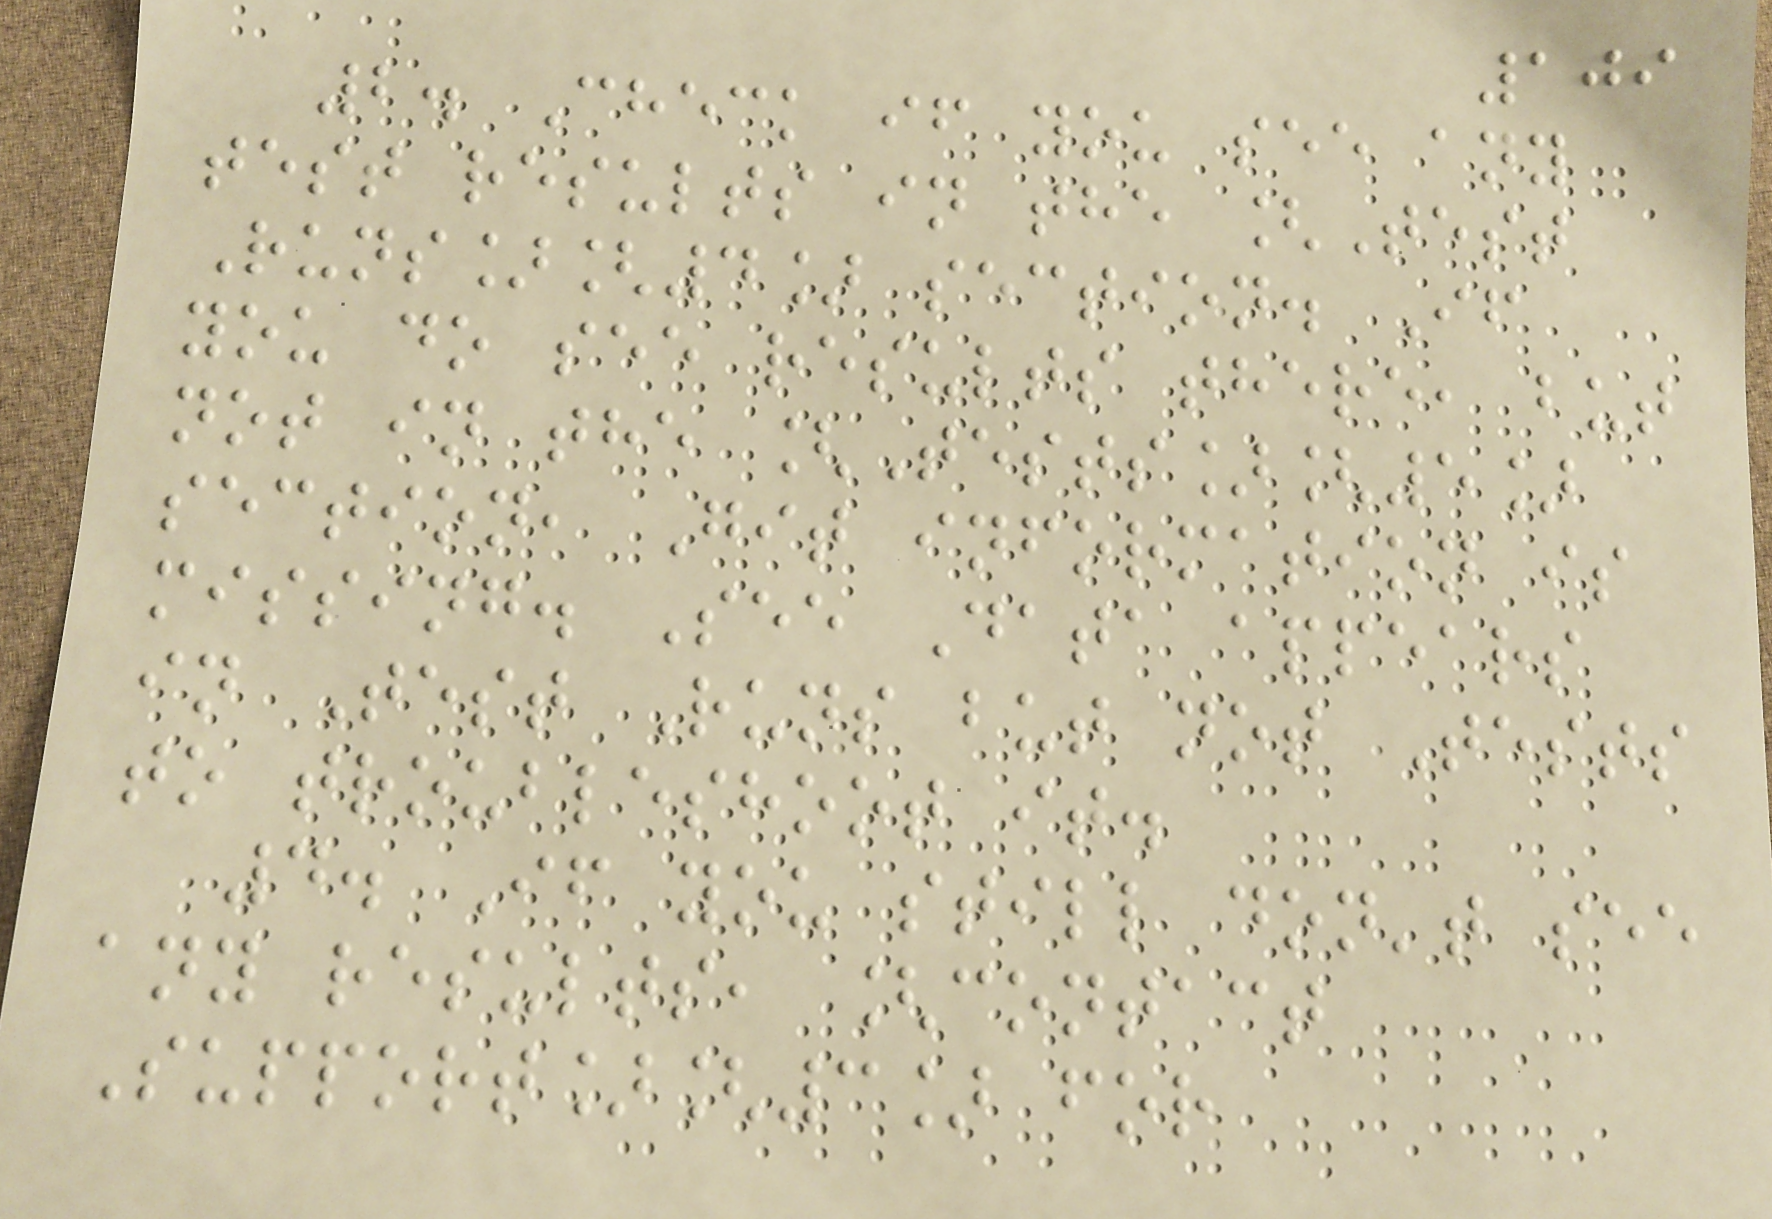109
2. Check if you see any
test results in the [Test
Runs][4] section. If
you do see results there, but
not in the [Tests][5]
section, Git information is
missing. See Data appears
in Test Runs but not Tests
to troubleshoot it.
4. If you still don't see
any results, [contact
Support][3] for
